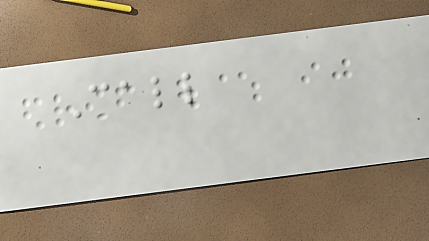Call
